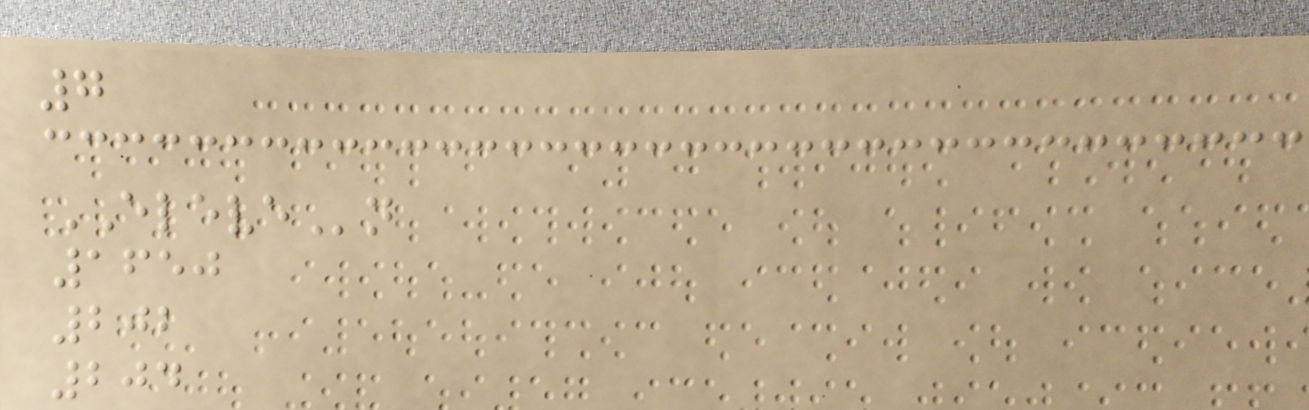7
ELEVEn
1650
202
204
